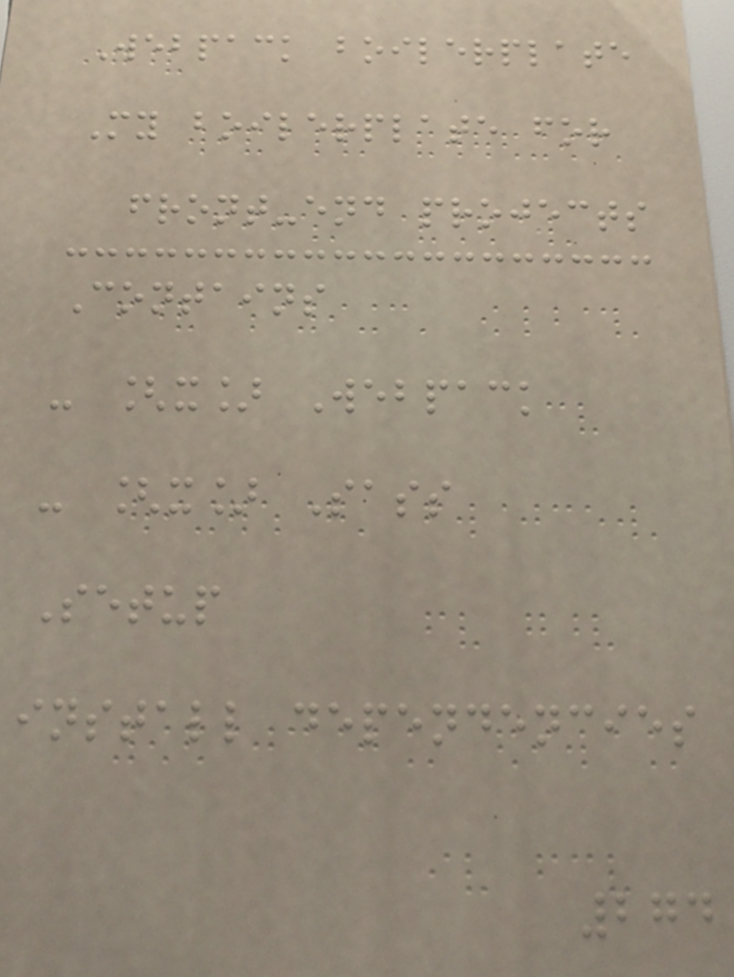Webpack boilerplate
My boilerplate for
front-end projects
Contains
- [x] Webpack
- [x] Sass
Setup
install dependencies
274
